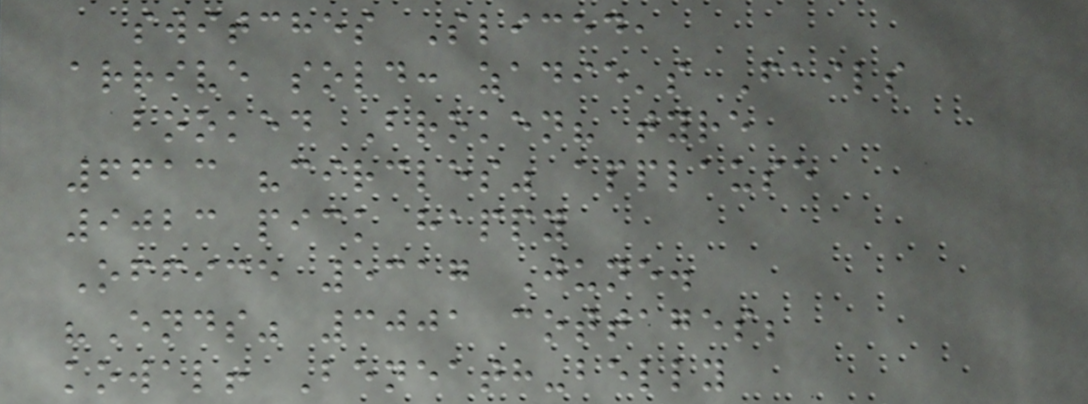switches Sliced,
arrive sold: zadie's Fails
booked Broken? tyre
6613 "circles" applause
9023 pick happy
Office 5317 June.
"Ends" 3001 cottages;
kowal! Beneath-belly
